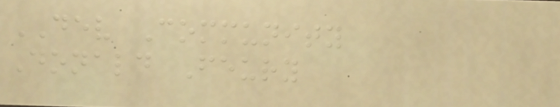DEV Community
Donald Feury
